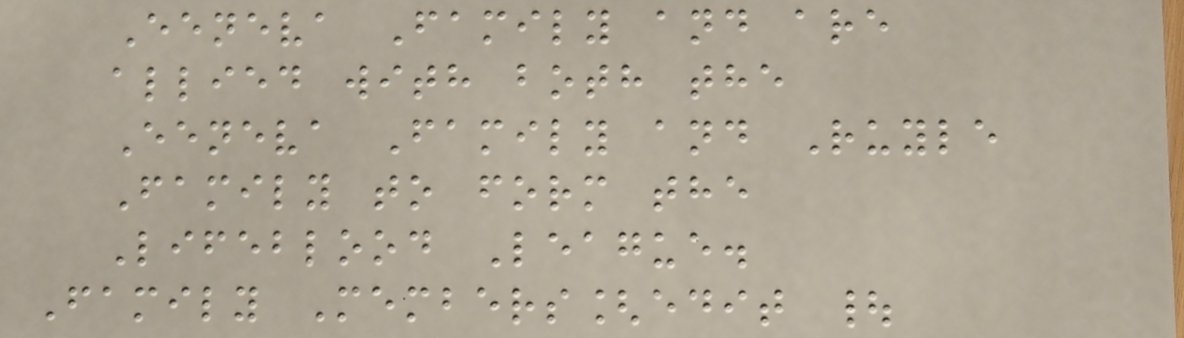Eeneva Family and are
allied with both the
Eeneva Family and Ruyle
Family to form the
Lifeblood League.
Family Members[edit |
